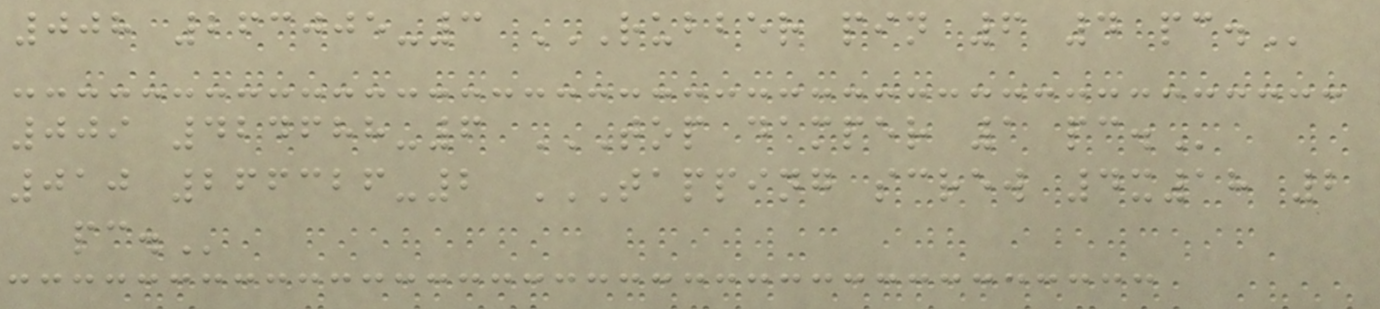008 263005-3 RUBBER PIN 6 4 PC.
009 424688-6 TOP DAMPER 1 PC.
010 266326-2 TAPPING SCREW 4X18 2
PC.
